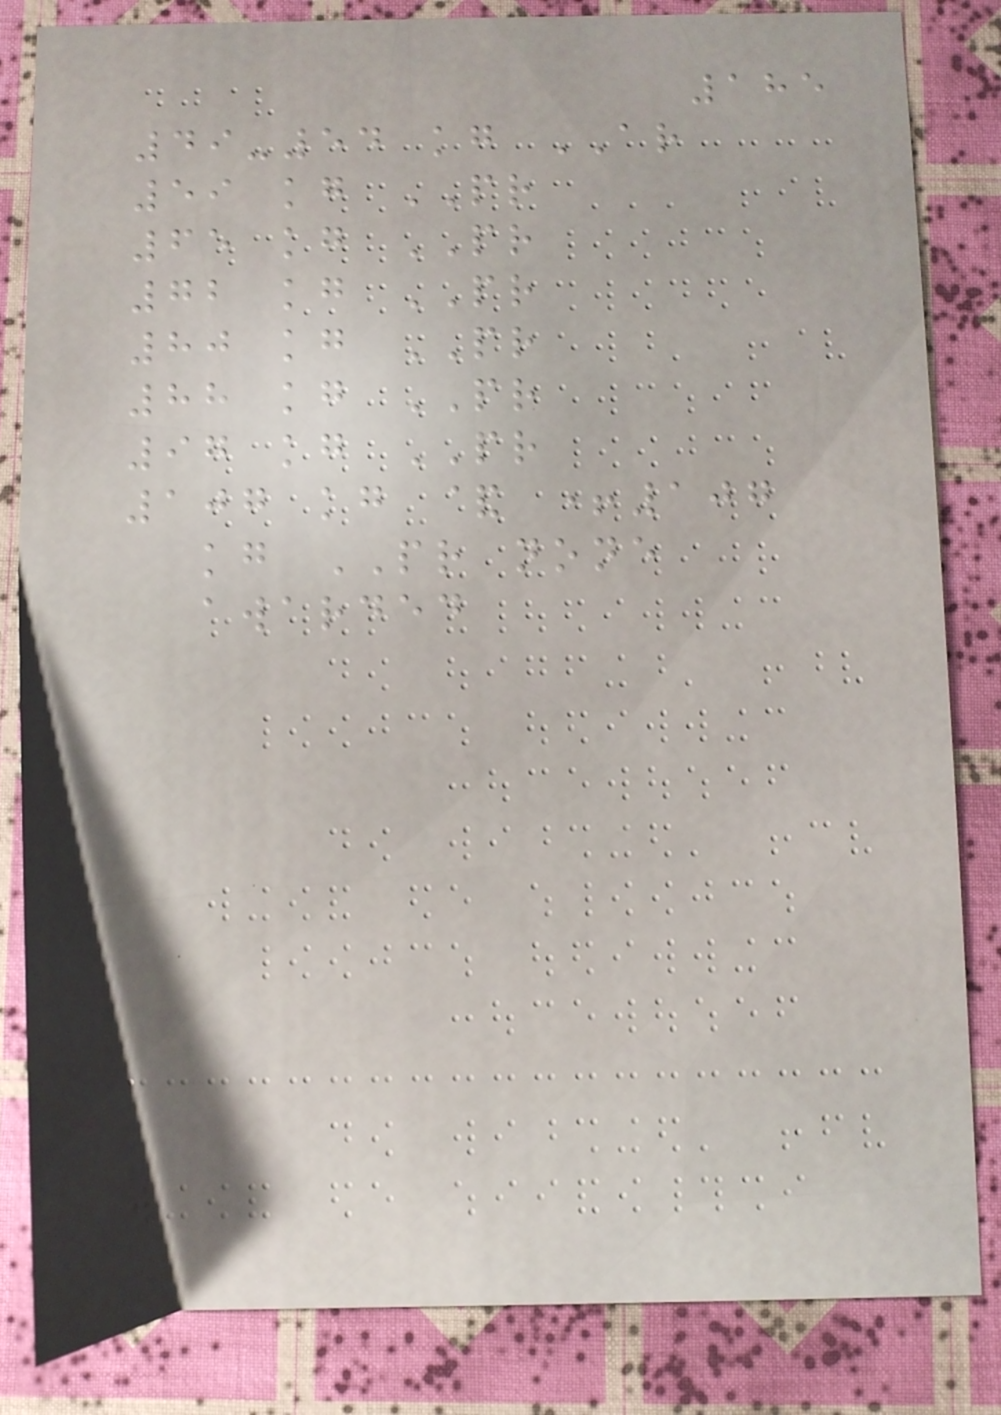185
49-54 kg AR
59 kg PR
65 kg PR
72 kg PR
80 kg PR
88 kg PR
97 kg PR
107 kg & +107
kg PR none
awarded
